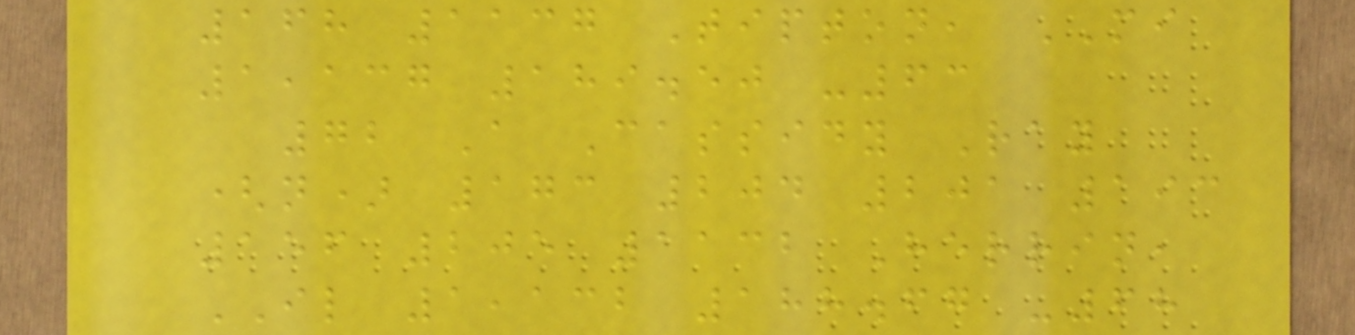168 1137 Tipton, MI
1,137 189.50 -63
72 A Cassidy Ray
(n) 173 204 201 193
156 205 1132 Herrin,
IL 1,132 188.67 -68
